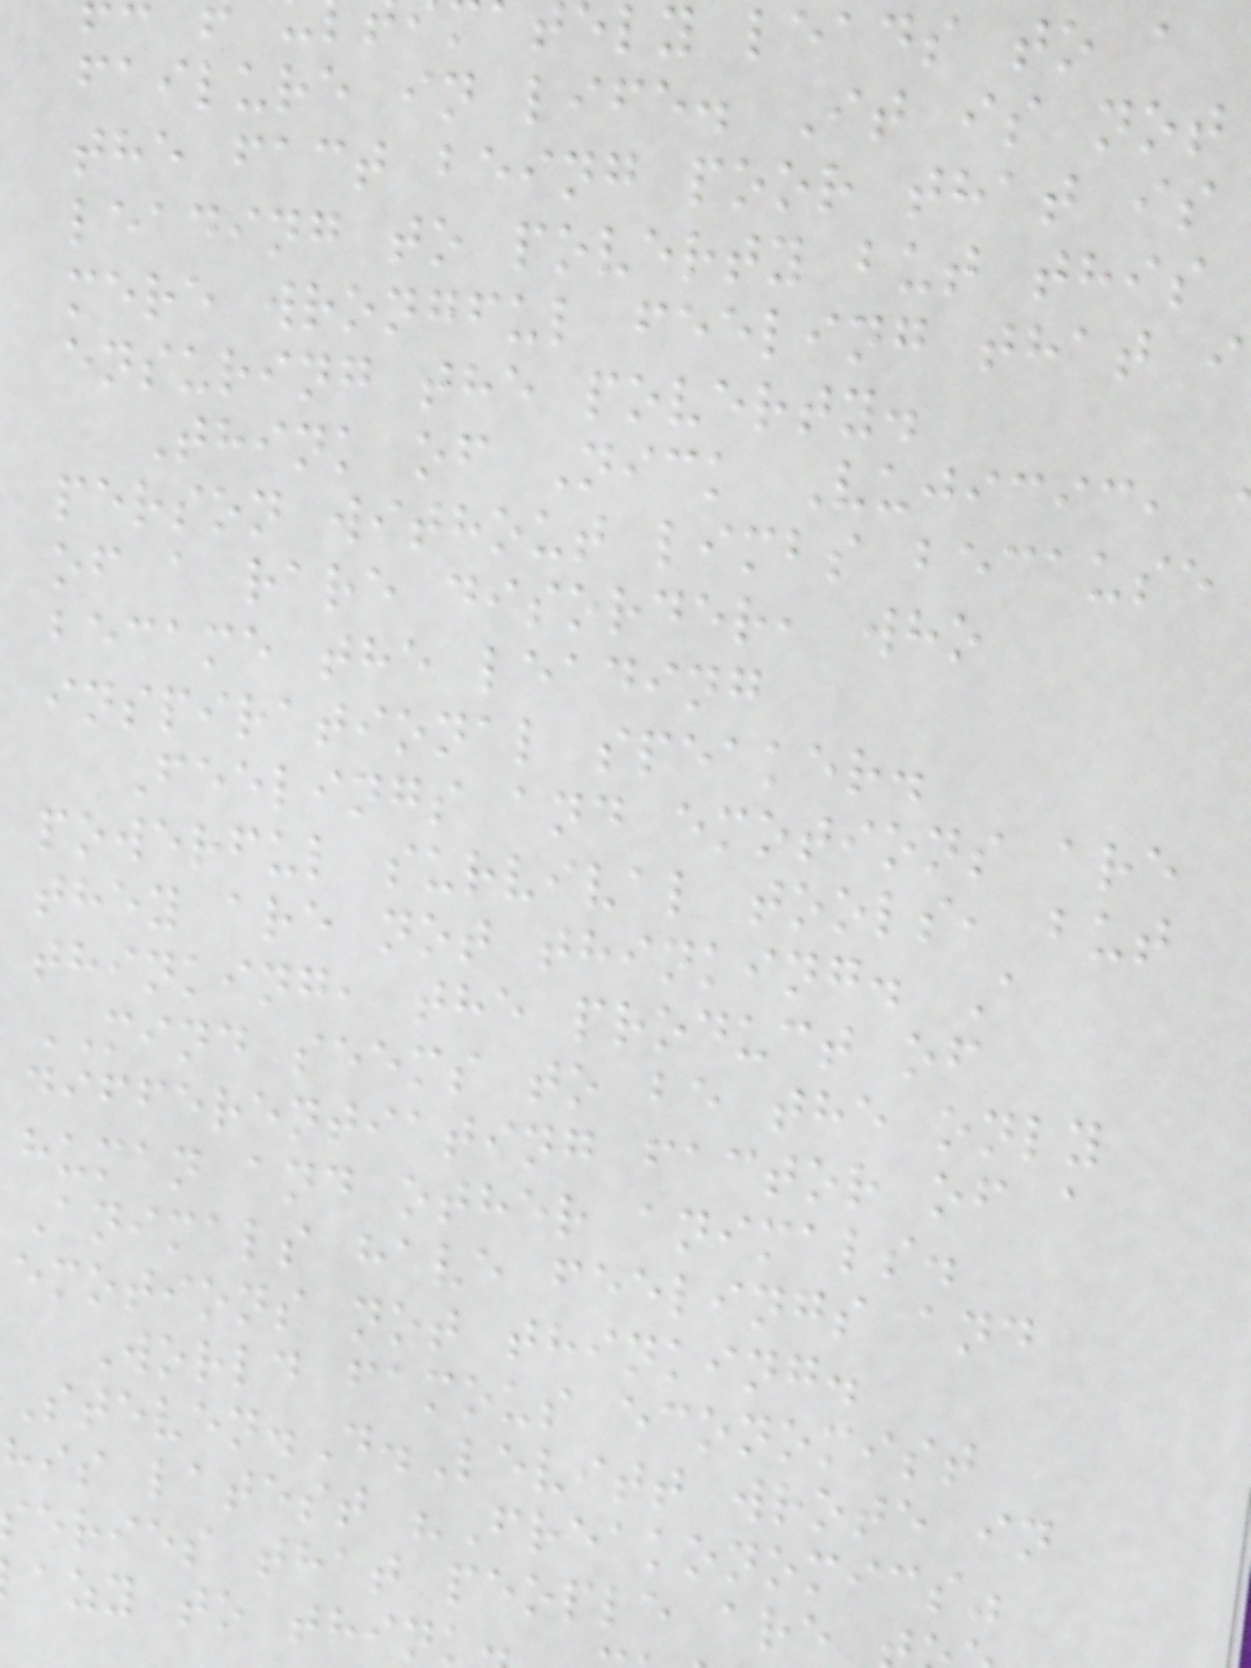ely leads to a
failure in life. It is not
the fact being poor that is
leading to poverty but this
mere wrongful feeling that i
ensuring the poverty.
Think of Nick Vujicic,
person without limbs because
of a rare disorder, who
became the leading
inspirational speaker.
Feelings and emotions are
powerful survival tools, but
they are not thinking. A
thinking, the product of
MIND seems to be the only
differentiating factor of a
human and other animals.
Animals have feelings and
emotions not thinking.
World famous economist
Steven.D.Levitt wrote in
his latest "Freakonomics"
eries that people are
azy to thin
